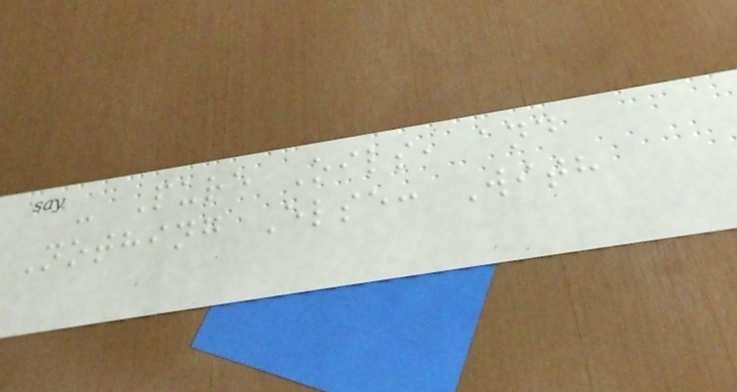- Pure Oils, and
Nothing Else: With
